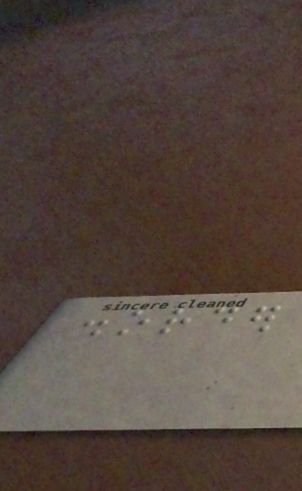disorder
